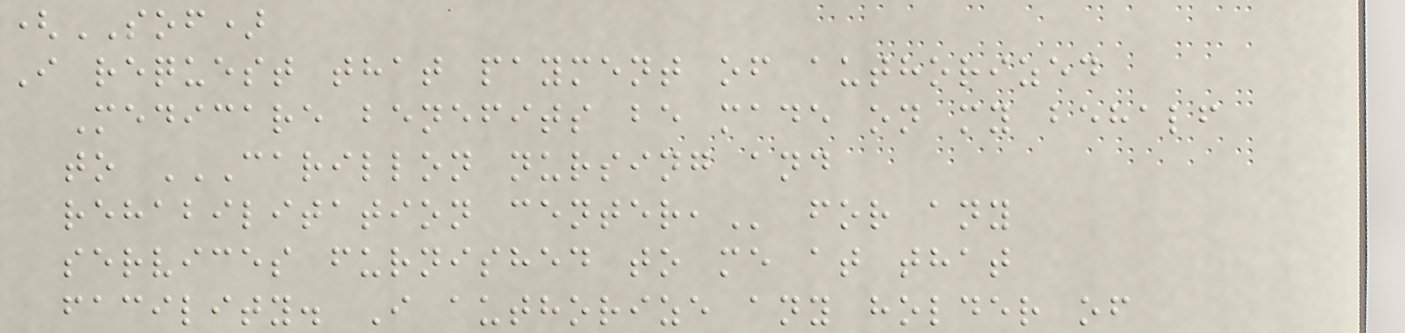(SOF)
I request that payment of authorized
Medicare benefits be made on my behalf
to CARILLON NURSING AND
REHABILITATION CENTER, for any
services furnished to me at that
facility. I authorize any holder of
